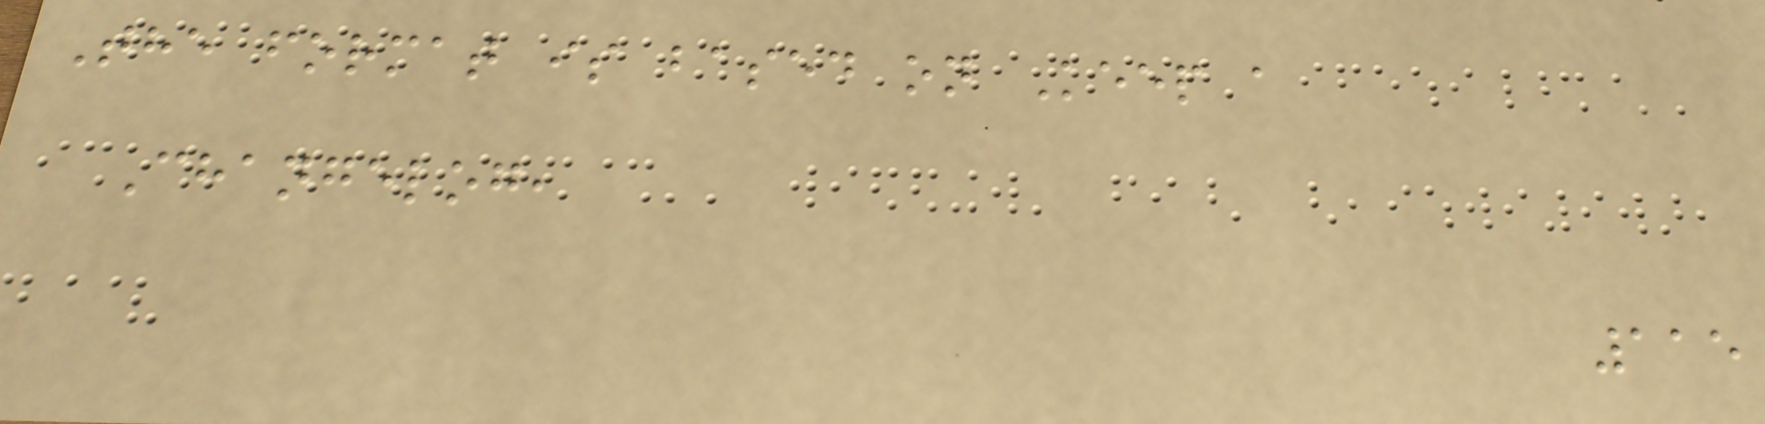The format is based on Keep a
Changelog,
115
